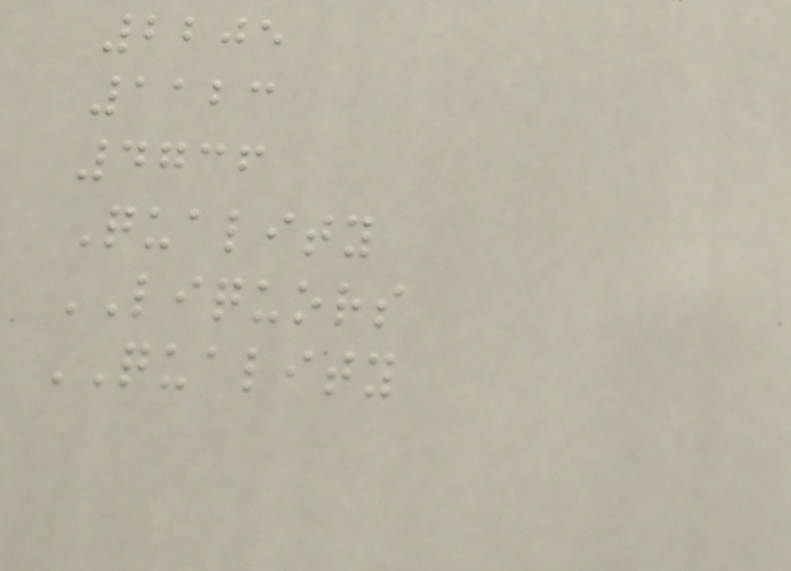2205
1123
4736
Quality
LIQUORS
QUALITY
